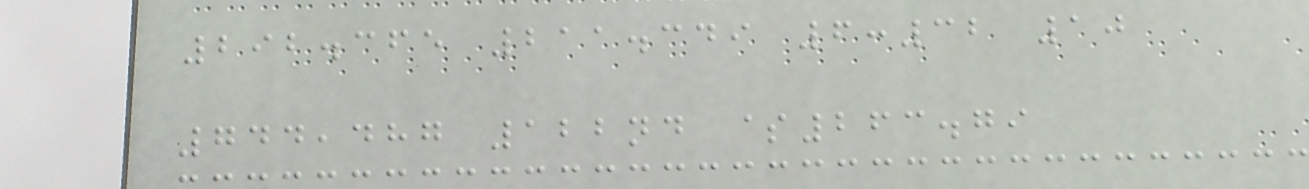292.365 211.349 6:32 10
744,487 122nd $263.79
